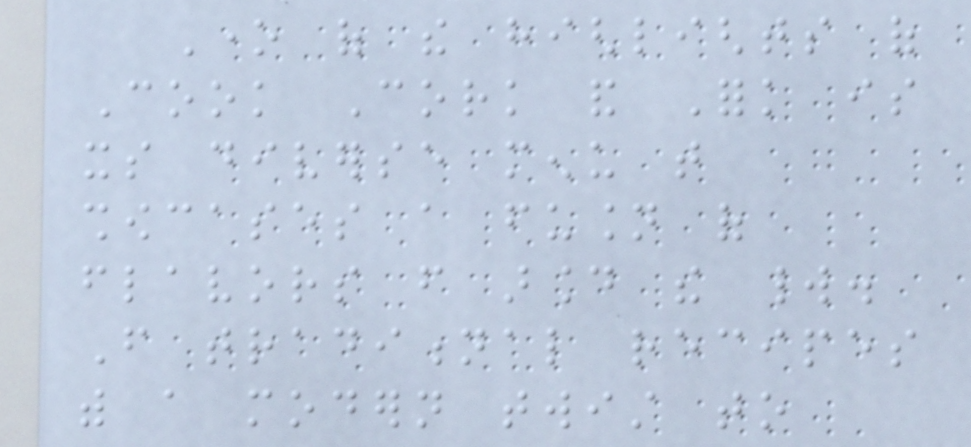One of the highlights of
Cook Cork and Fork is
its diverse menu that
showcases a fusion of
flavors from around the world.
From traditional recipes
with a modern twist to
